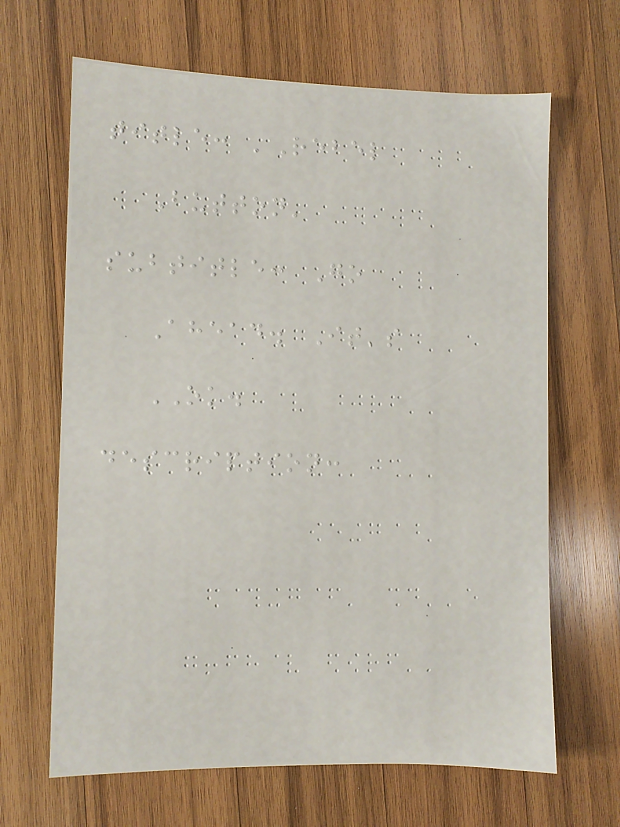title: 'Rebel
Button'
subtitle: Go
Ahead. It's
OK.
description:
